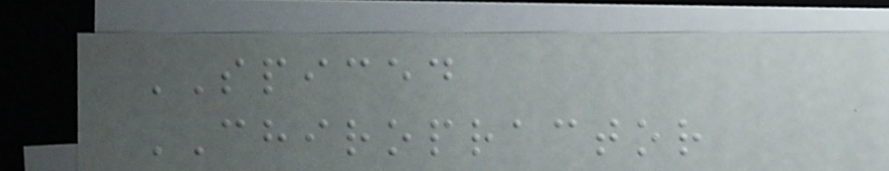SPICED
CHIROPRACTOR
